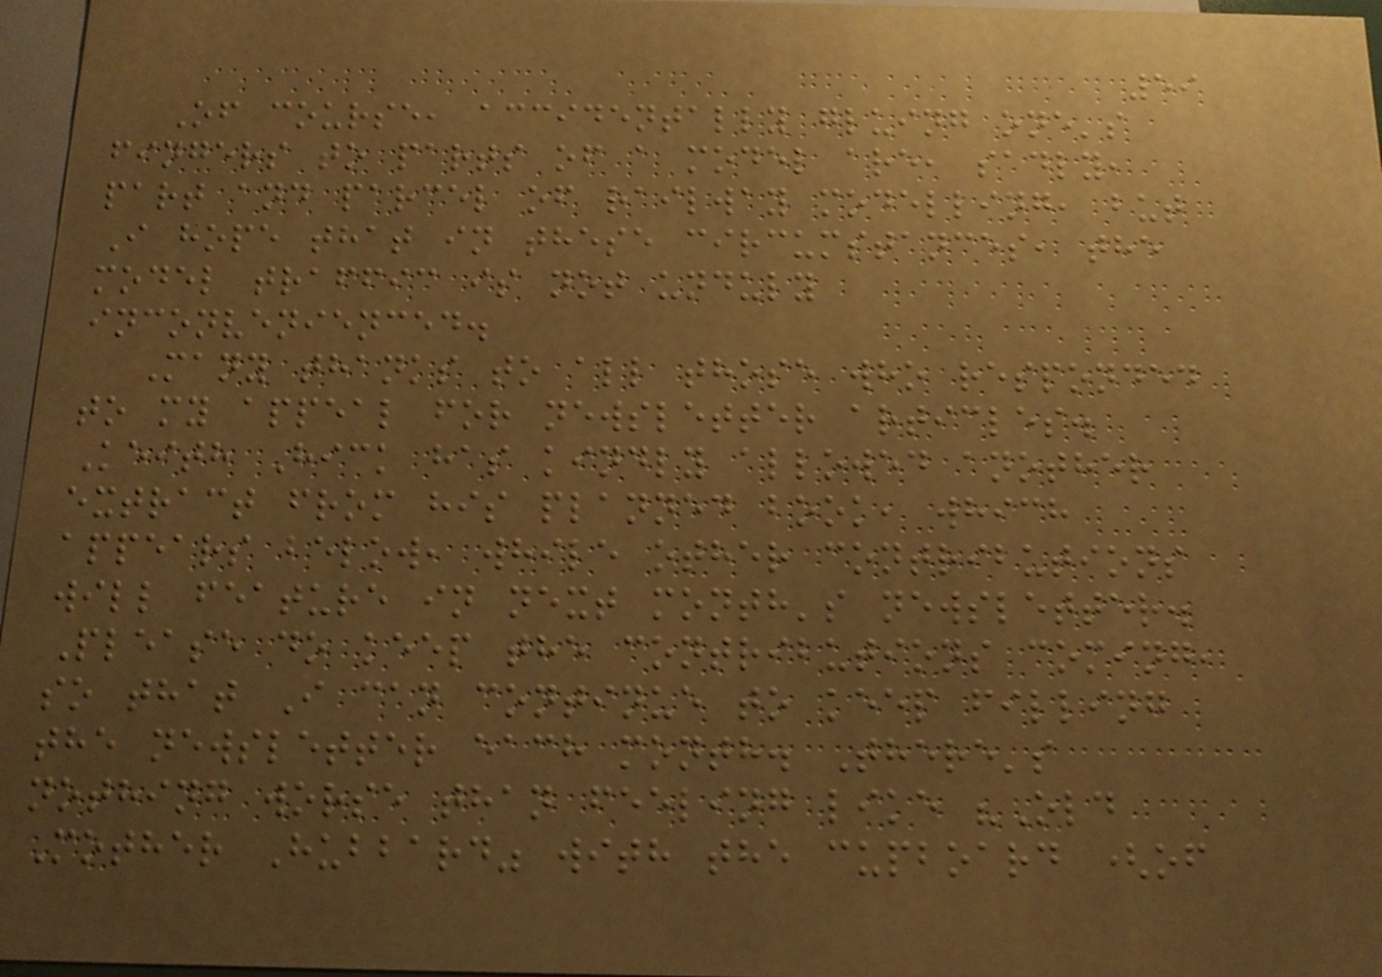59
Of course, accidentally gluing one's
fingers to parts of a model are, sadly,
part and parcel of railway modelling, but
I hope that in these circumstances, the
model traffic is not unduly
inconvenienced.
Many thanks to all those who responded
to my appeal for newsletter articles.
Keith Hick has kindly allowed another
extract from his planned book, which
appears below, while other contributions
will feature in next month's newsletter.
Please do keep the contributions coming,
so that I can continue to keep filling
the newsletter each month. There's
nothing worse than feeling like "Old
Mother Hubbard" with the cupboard (of
